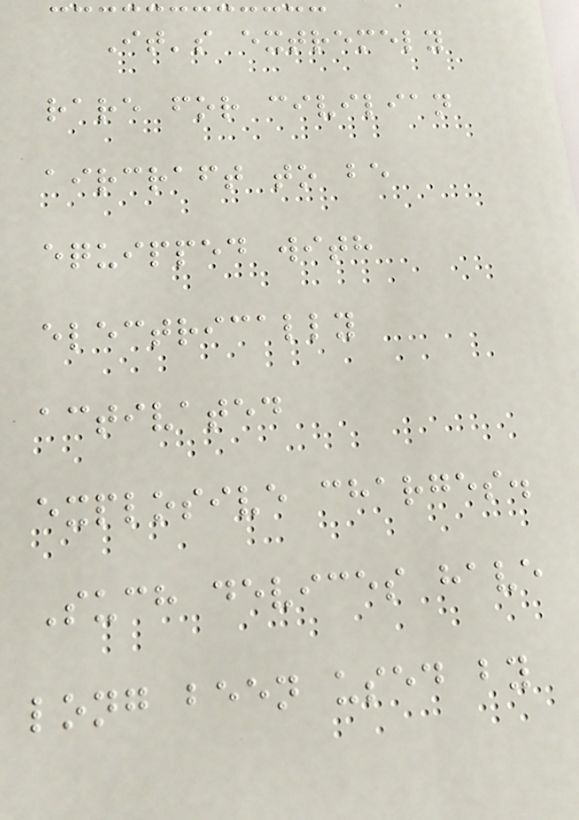It's extremely
rare for civilian
aircraft to be
equipped with
electrically
activated
explosive charges.
Such devices have
long been used by
